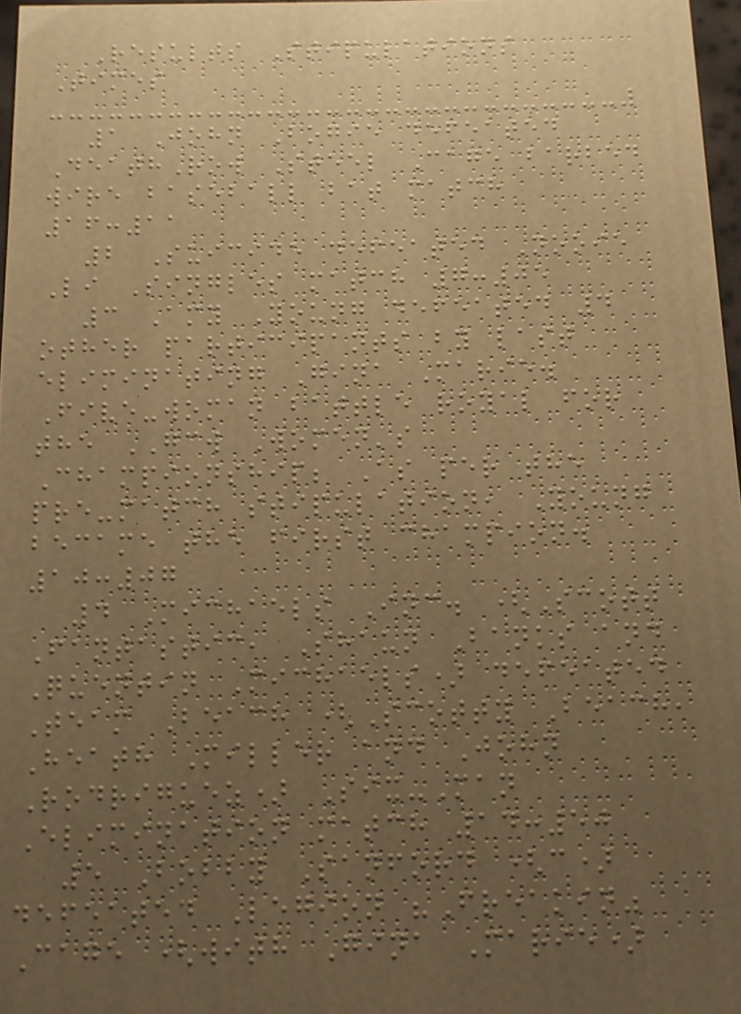Results Stipulations
Times
1 John Bogie defeated
DeathRow Steel Cage barbed
wire baseball bat match
16:11
2 Suicide defeated Nooie
Li Singles match 7:05
3 Amy Young defeated 4
other participants by last
eliminating Gina Marie.
Five-woman battle royal for
the GCW Women's
Championship; As per the
pre-match stipulation, Young
became the first champion.
10:07
4 Michaels Inc. (Scott
Fantastic, Shaun Banks and
Quentin Michaels) defeated
Team Beach (Scotty Beach,
Heath Miller and John
Rodriguez) Six-Man
Elimination match 14:50
5 Bobby Sanford (c)
defeated Legion "Freakin"
Cage (with Gina Marie)
